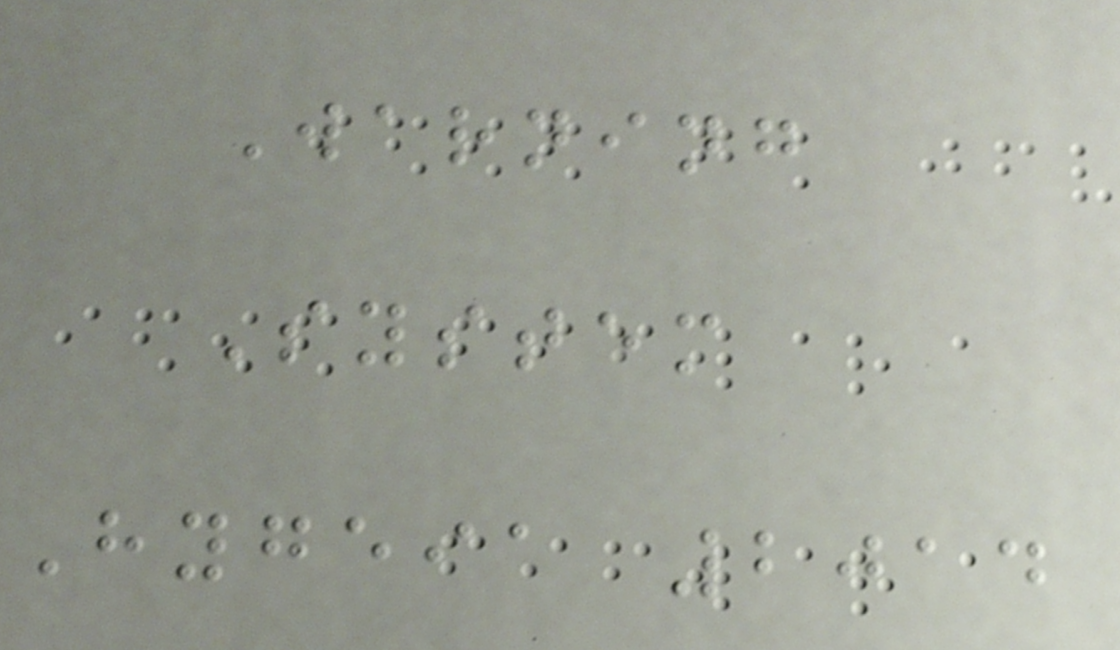Warning
System
Hygeia 2014
